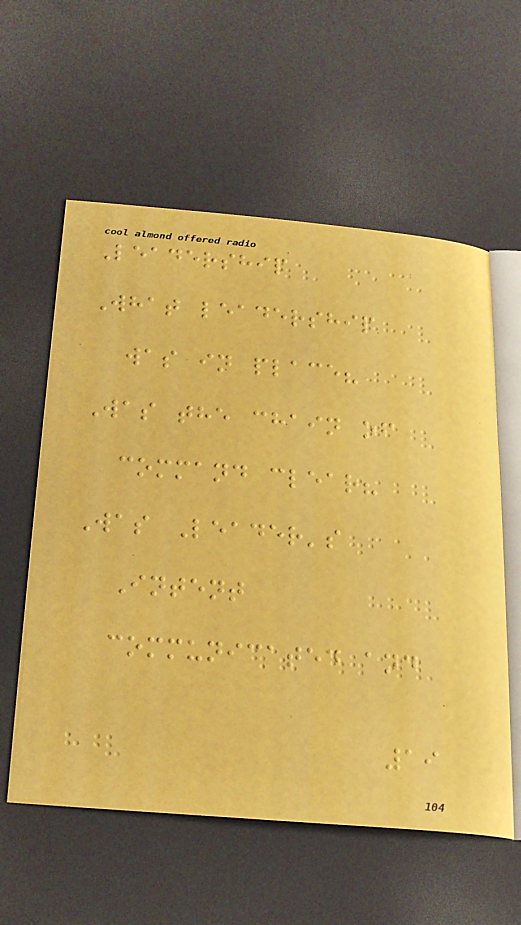Leadership
What leadership
was in place?
Was the chain of
command clear?
Was Leader's
Intent
communicated and
19
